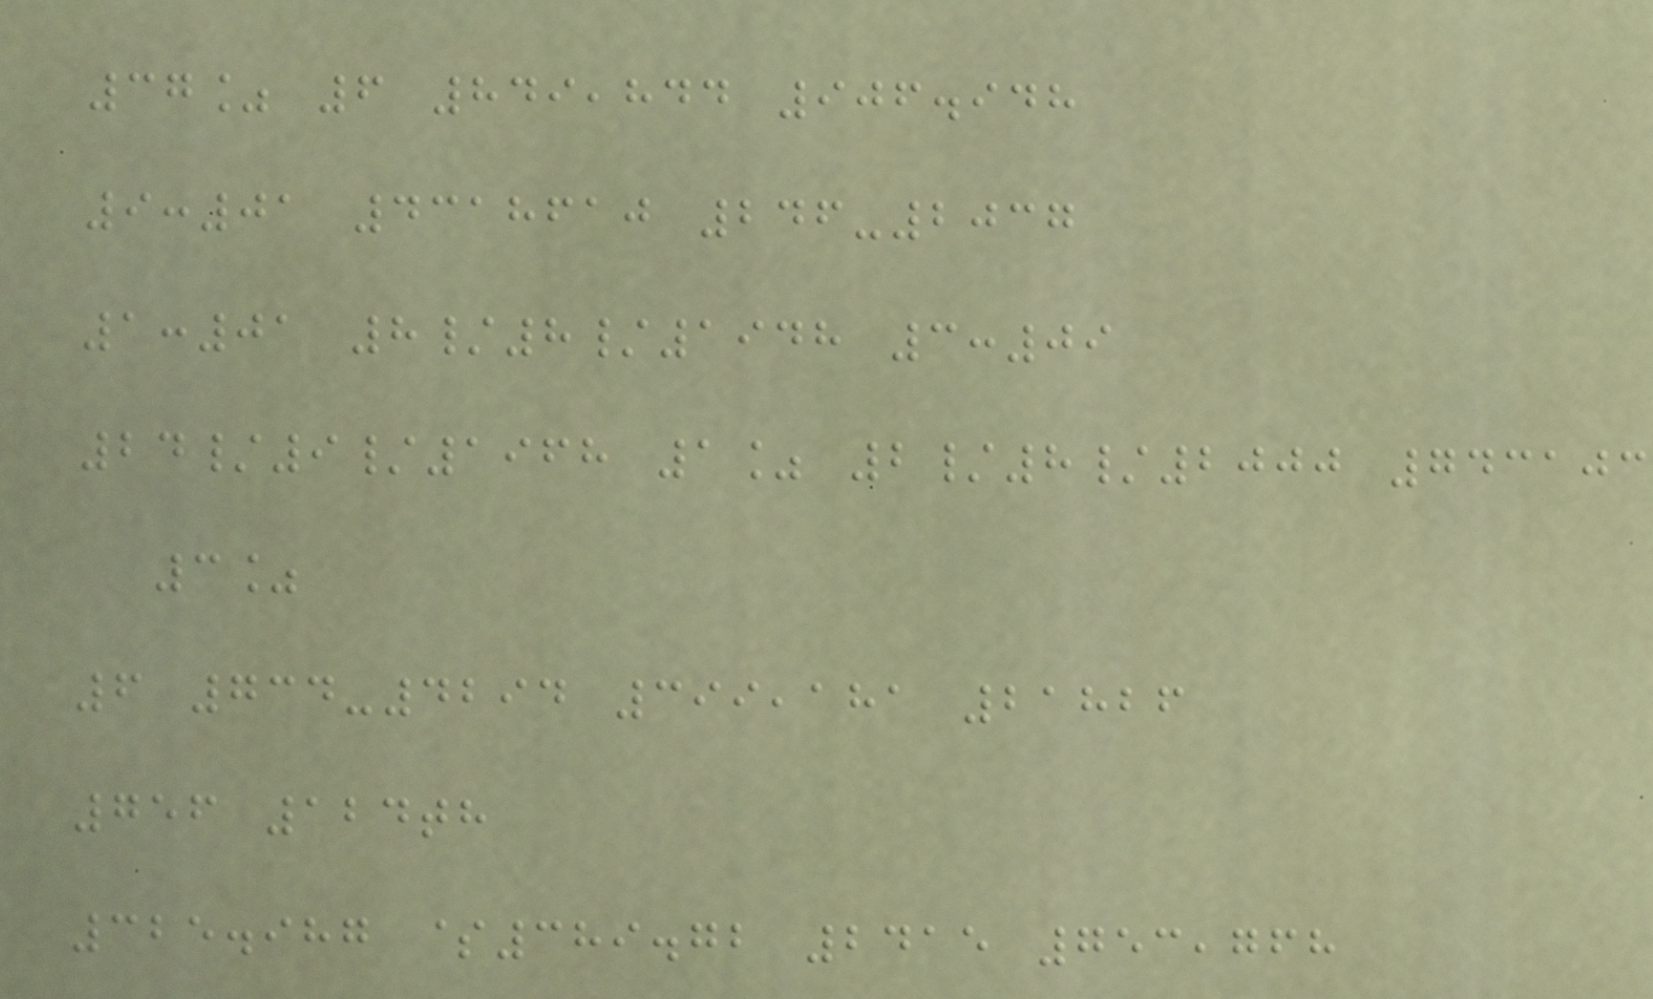37% 6 849,844 906.948
9:01 4318610 246-2037
1:01 8/8/1948 3:09
24/9/1968 1% 2/8/2000 743103
3%
6 734-4294 399,181 21826
756 124th
325.987 $389.72 2415 753,768
